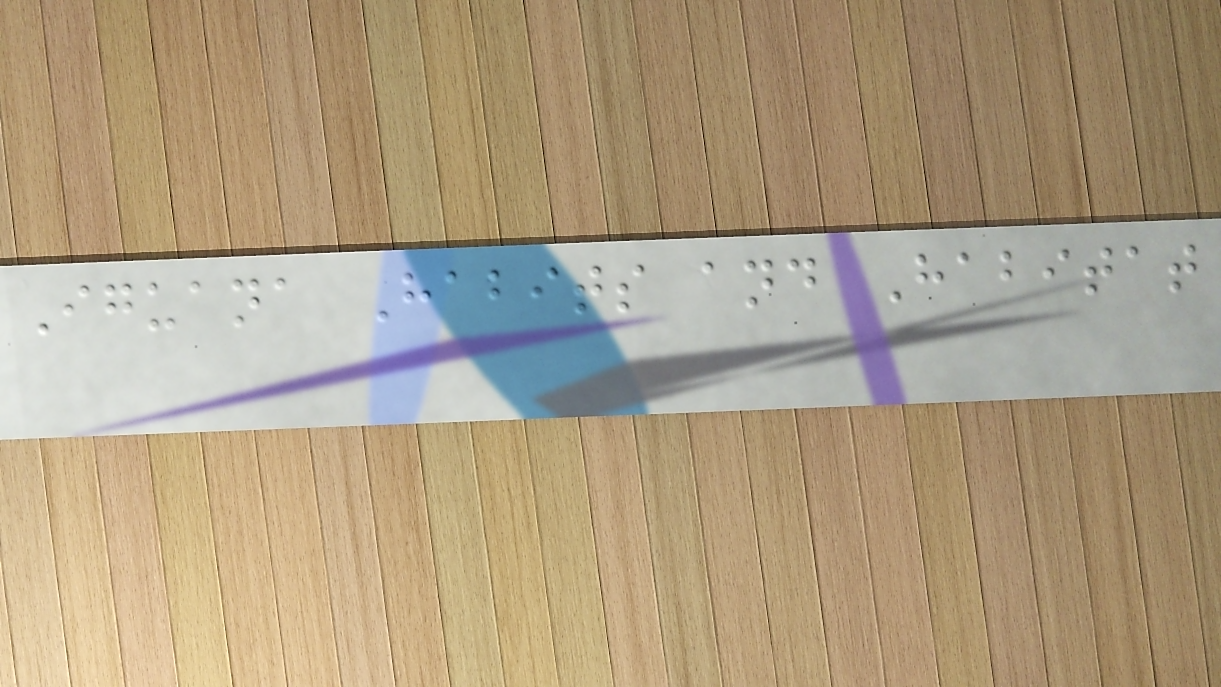Iguana Habits and Habitat
